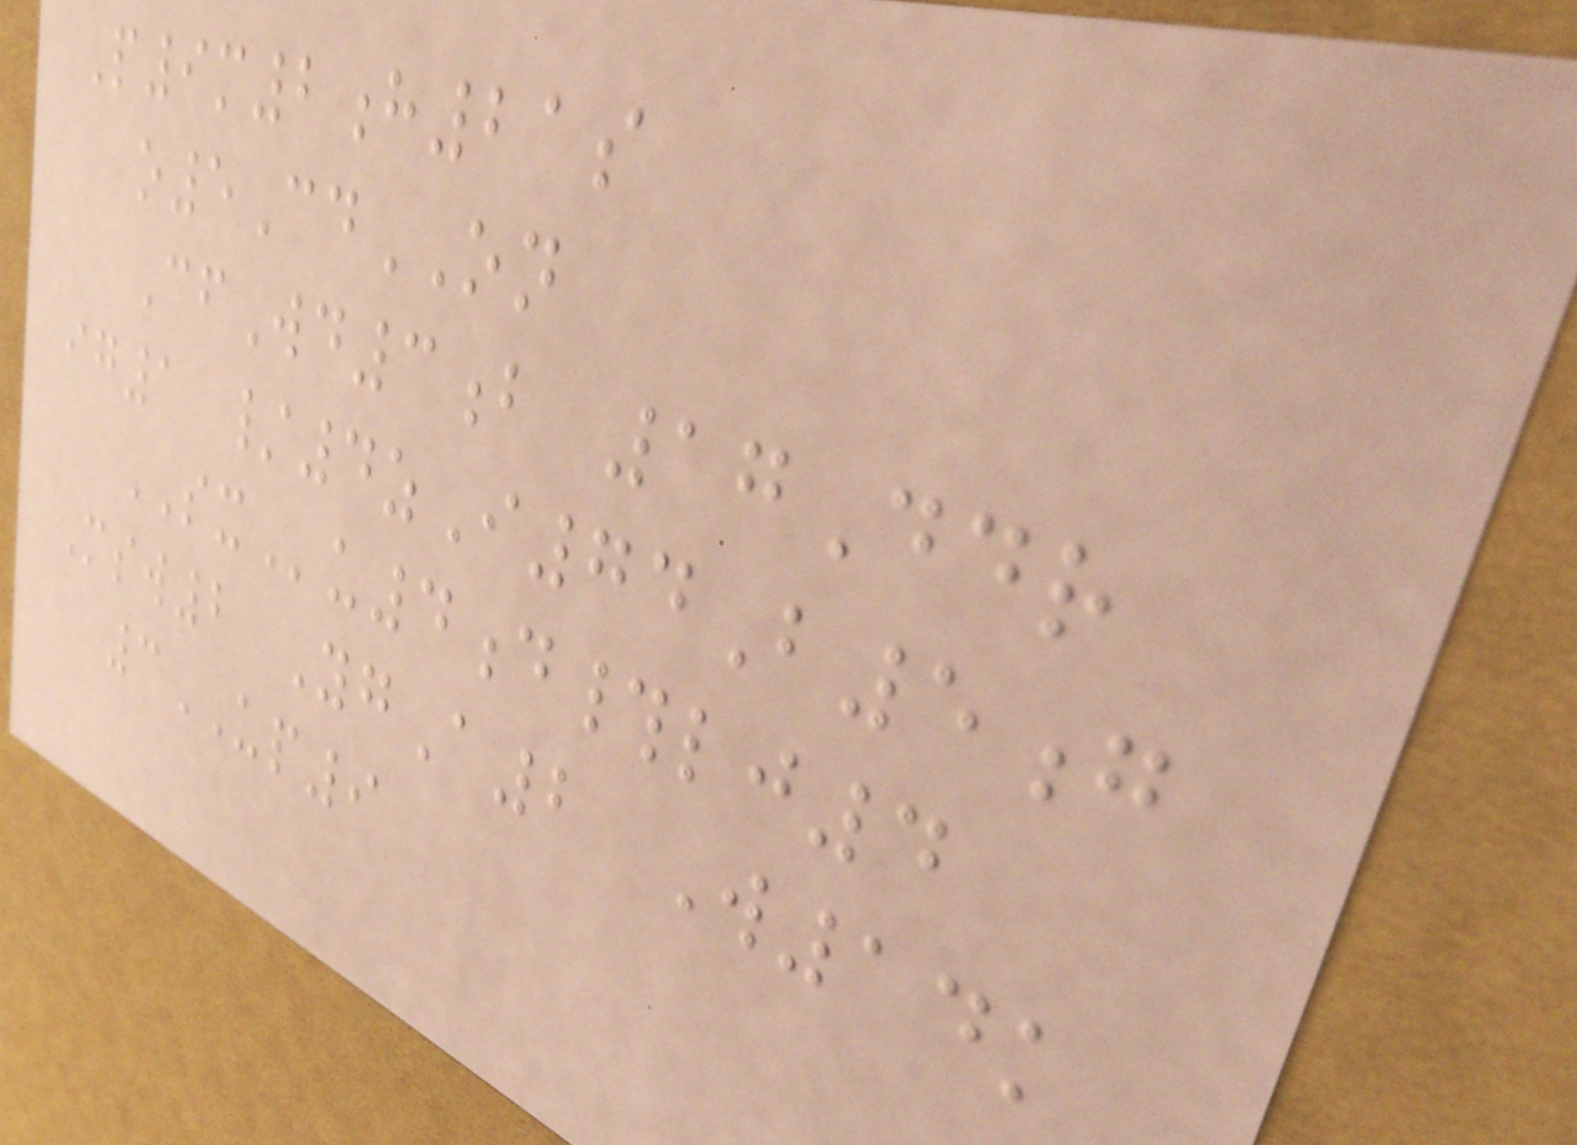P9m2h21s
o5CdON
CfWd3b 17Ddr
ig1 /4zI74B5g
SXu4d#lj4
Msw2 YgA2 W14k
3UP9
